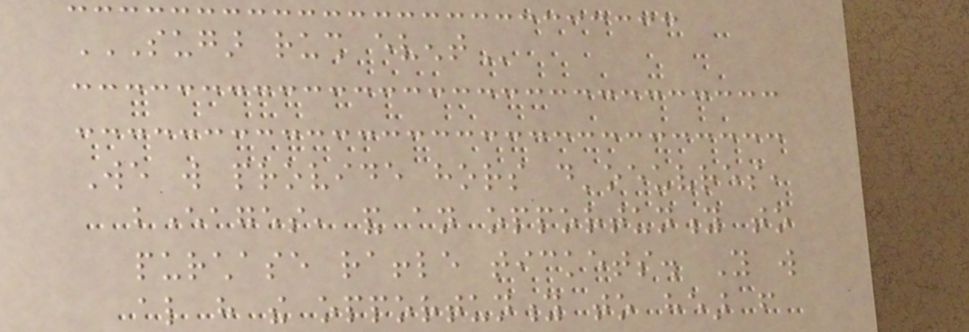SUGAR RUSH EVENT
We will provide hors d'oeuvres,
beverages, and an opportunity to
purchase raffle tickets. You will
also have the opportunity to hear from
